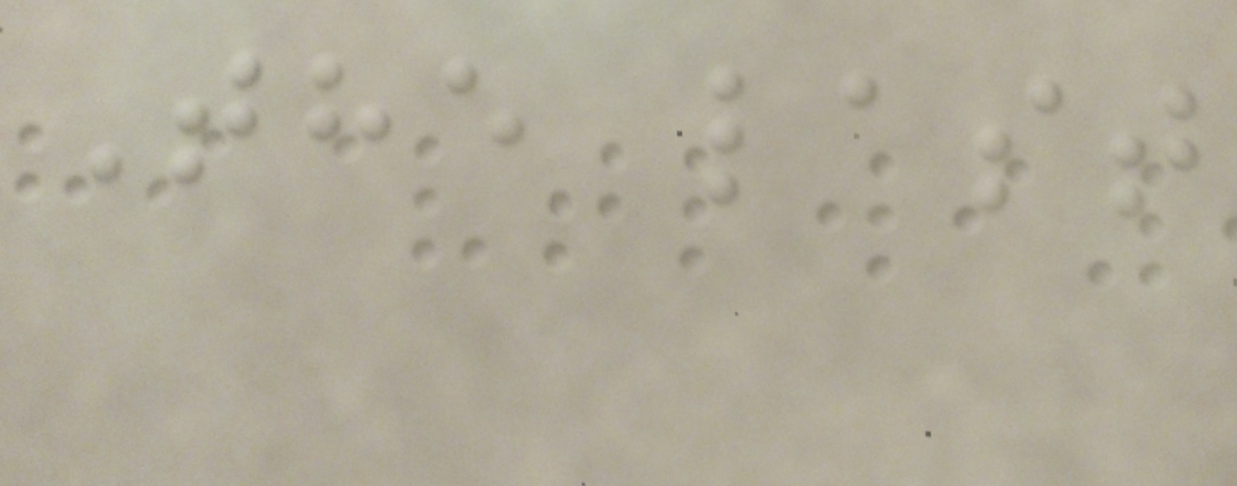The last
